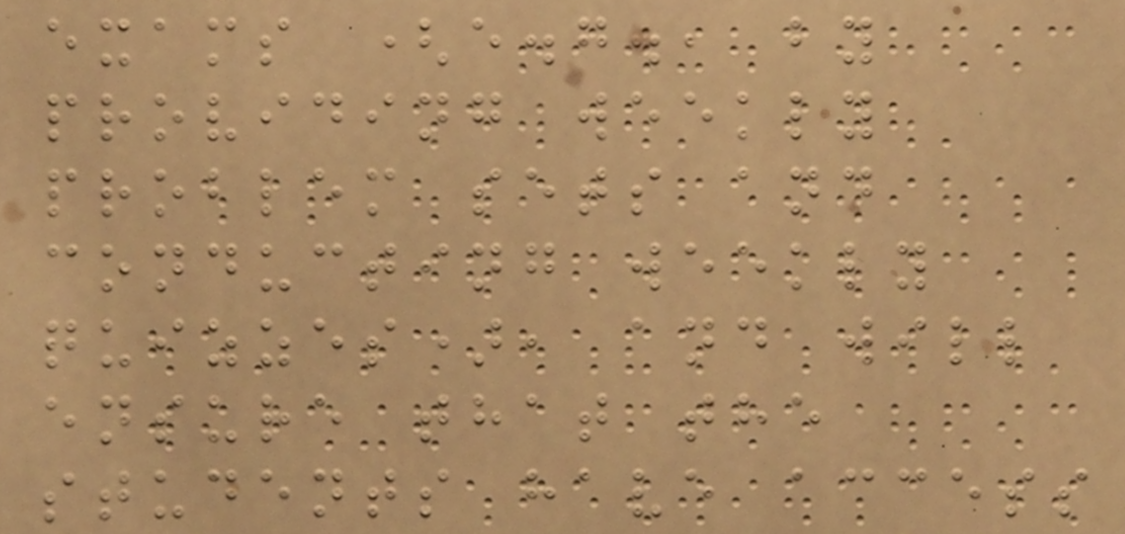exams (e.g., by
providing weekly
problem sets and
conducting weekly
quizzes), and will
ensure that the
students have access
